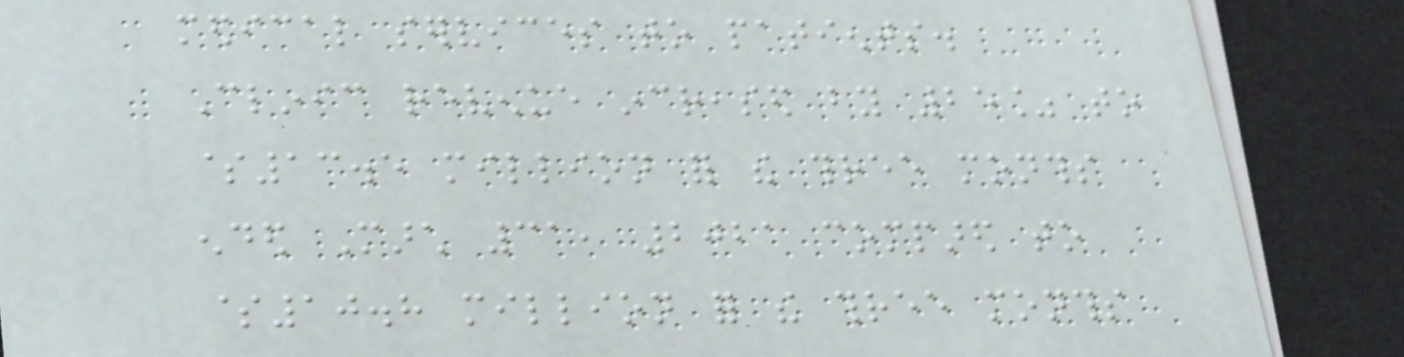medical services to patients.
Clinic revenue increased by 25% to
$13.5 million for the three months
ended March 31, 2021 compared to
$10.8 million for the three months
